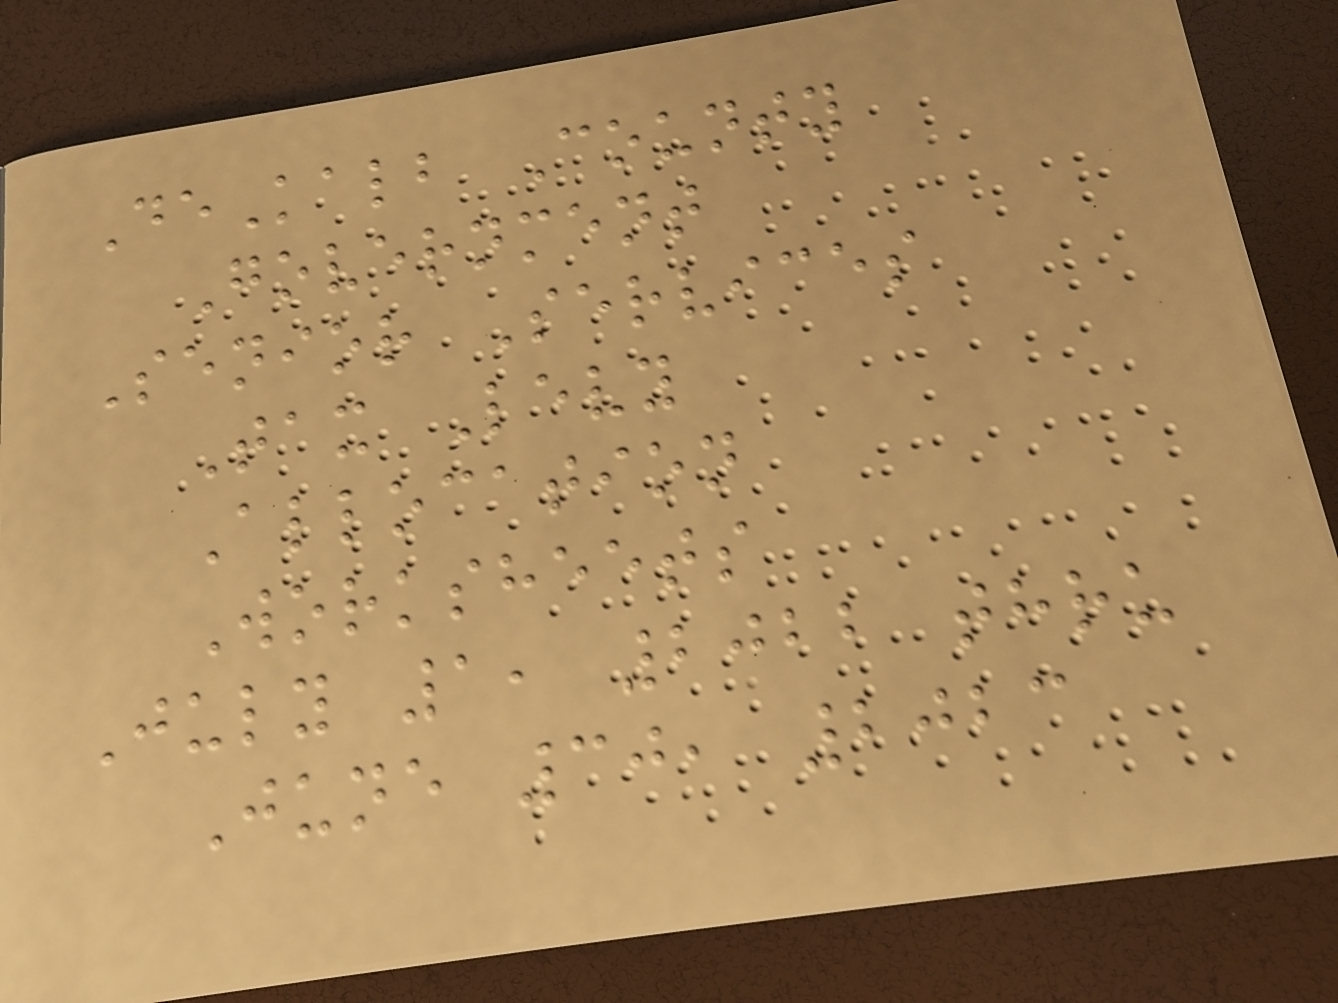DeKalb County
Government
Senior Services
Tax Levy
Allocation
Worksheets
July 1, 2022 thru
June 30, 2023
